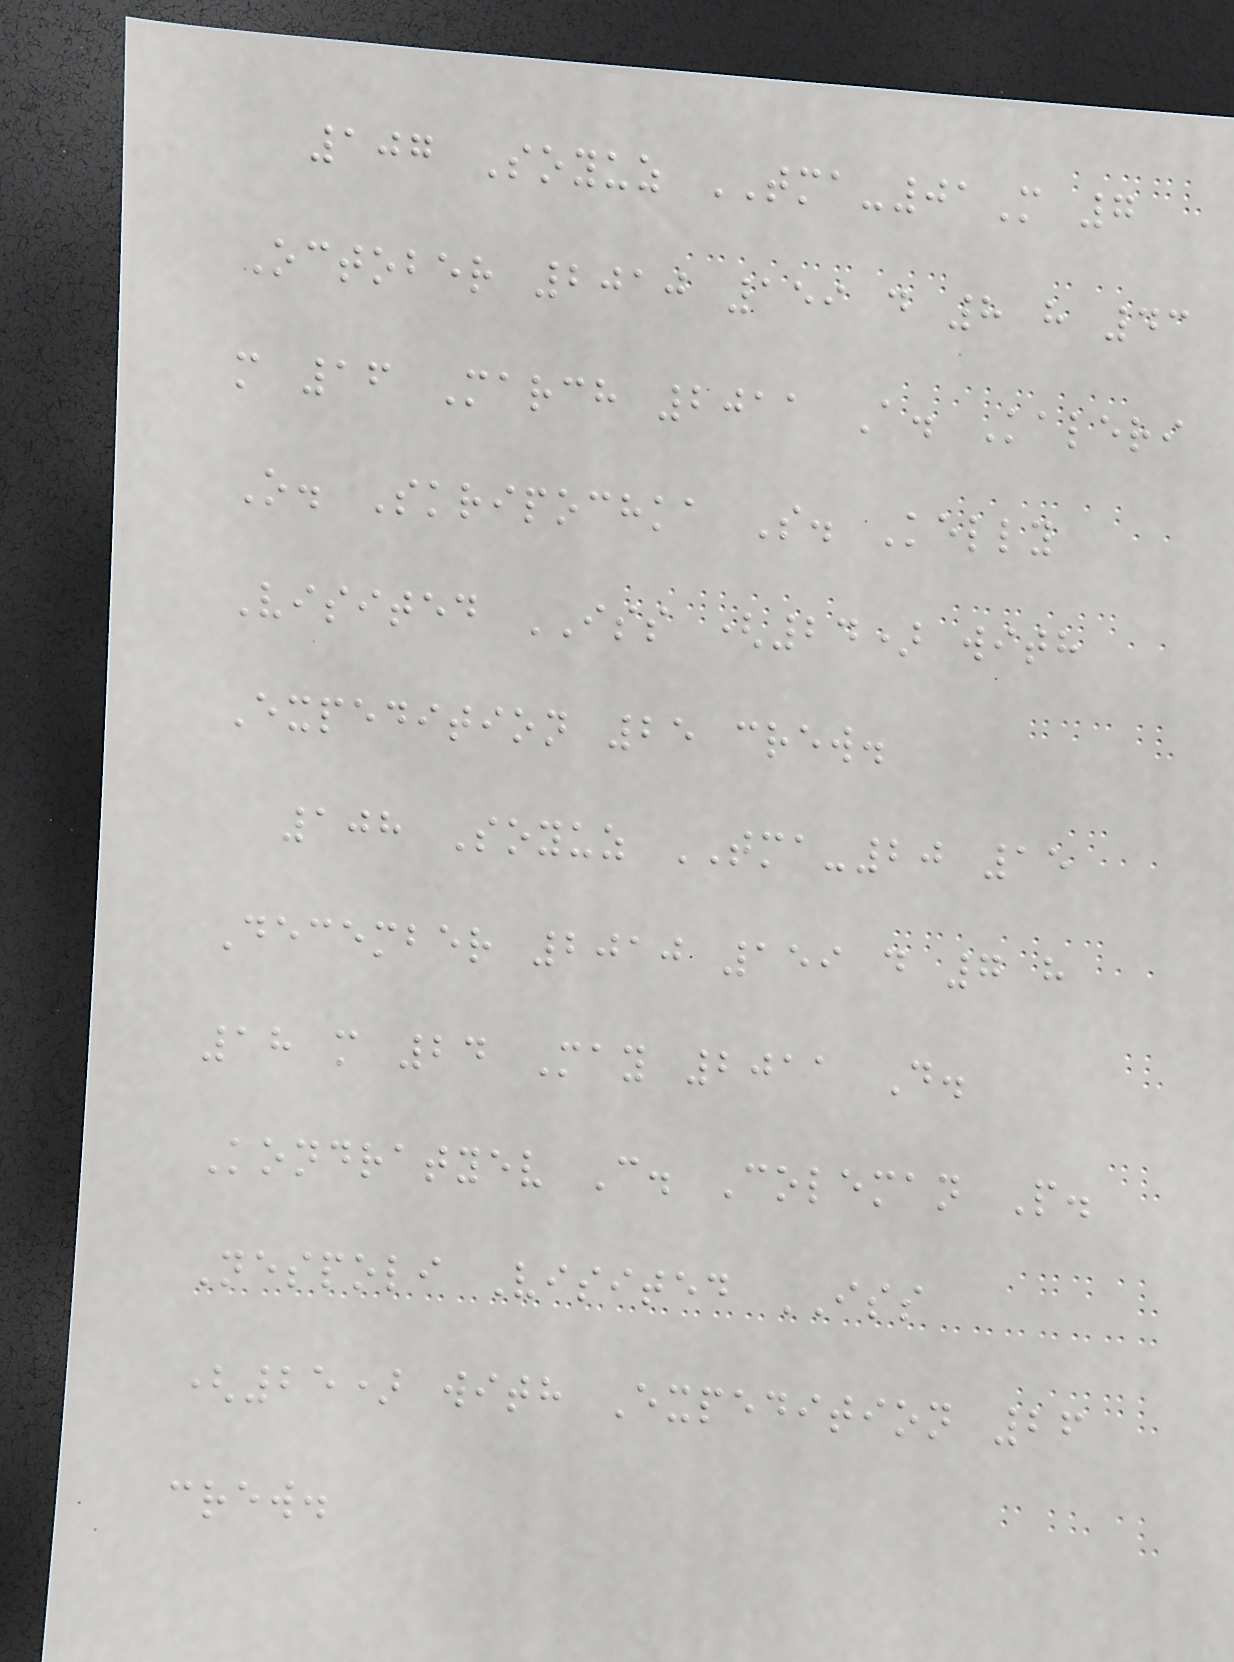107 Soyuz TMA-01M 7
October 2010 159 d 8 h 43
m 16 March 2011 A. Kaleri
O. Skripochka S. Kelly
Visited ISS (24) with
Expedition 25 crew.
108 Soyuz TMA-20 15
December 2010 159 d 7 h
18 m 24 May 2011 D.
Kondratyev C. Coleman P.
Nespoli Visited ISS
(25) with Expedition 26
crew.
